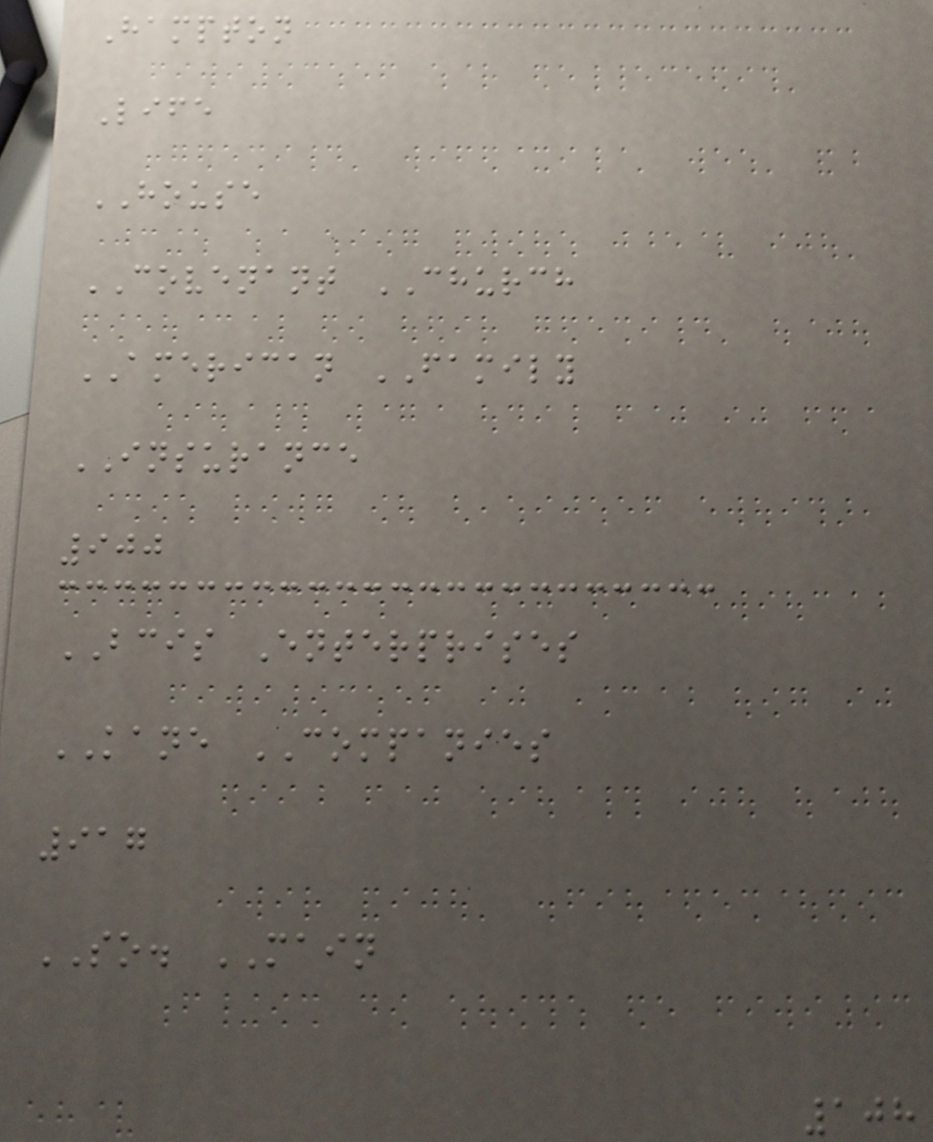Hampton
Life
HOUSE
COVENANT CHURCH
AMERICAN FAMILY
INSURANCE
900
BCIS Enterprises
KANE COMPANIES
917
SO. MAIN
108
